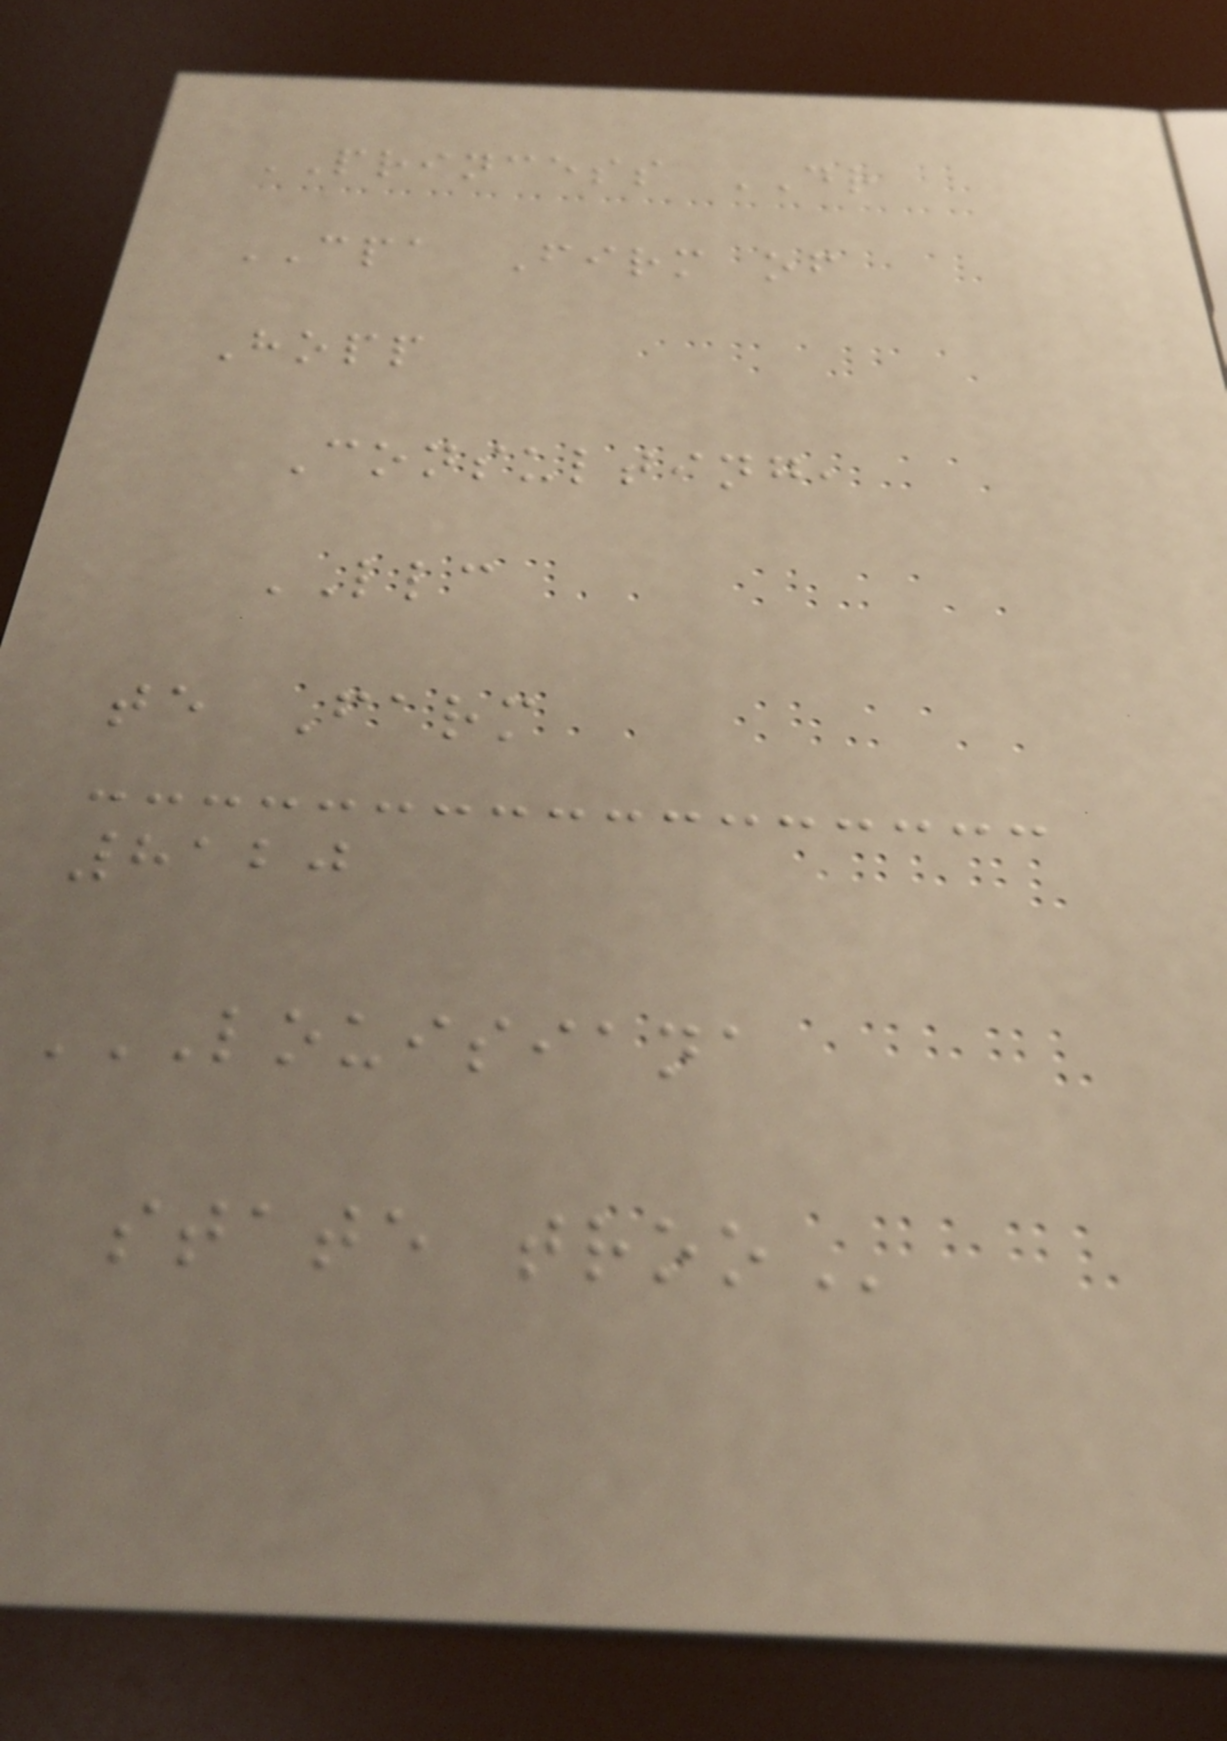PRINCESS DR
CPA Firm of
Hopp
Consulting,
LLC
te Farm
8120
LOUISIANA
STATE TROO
